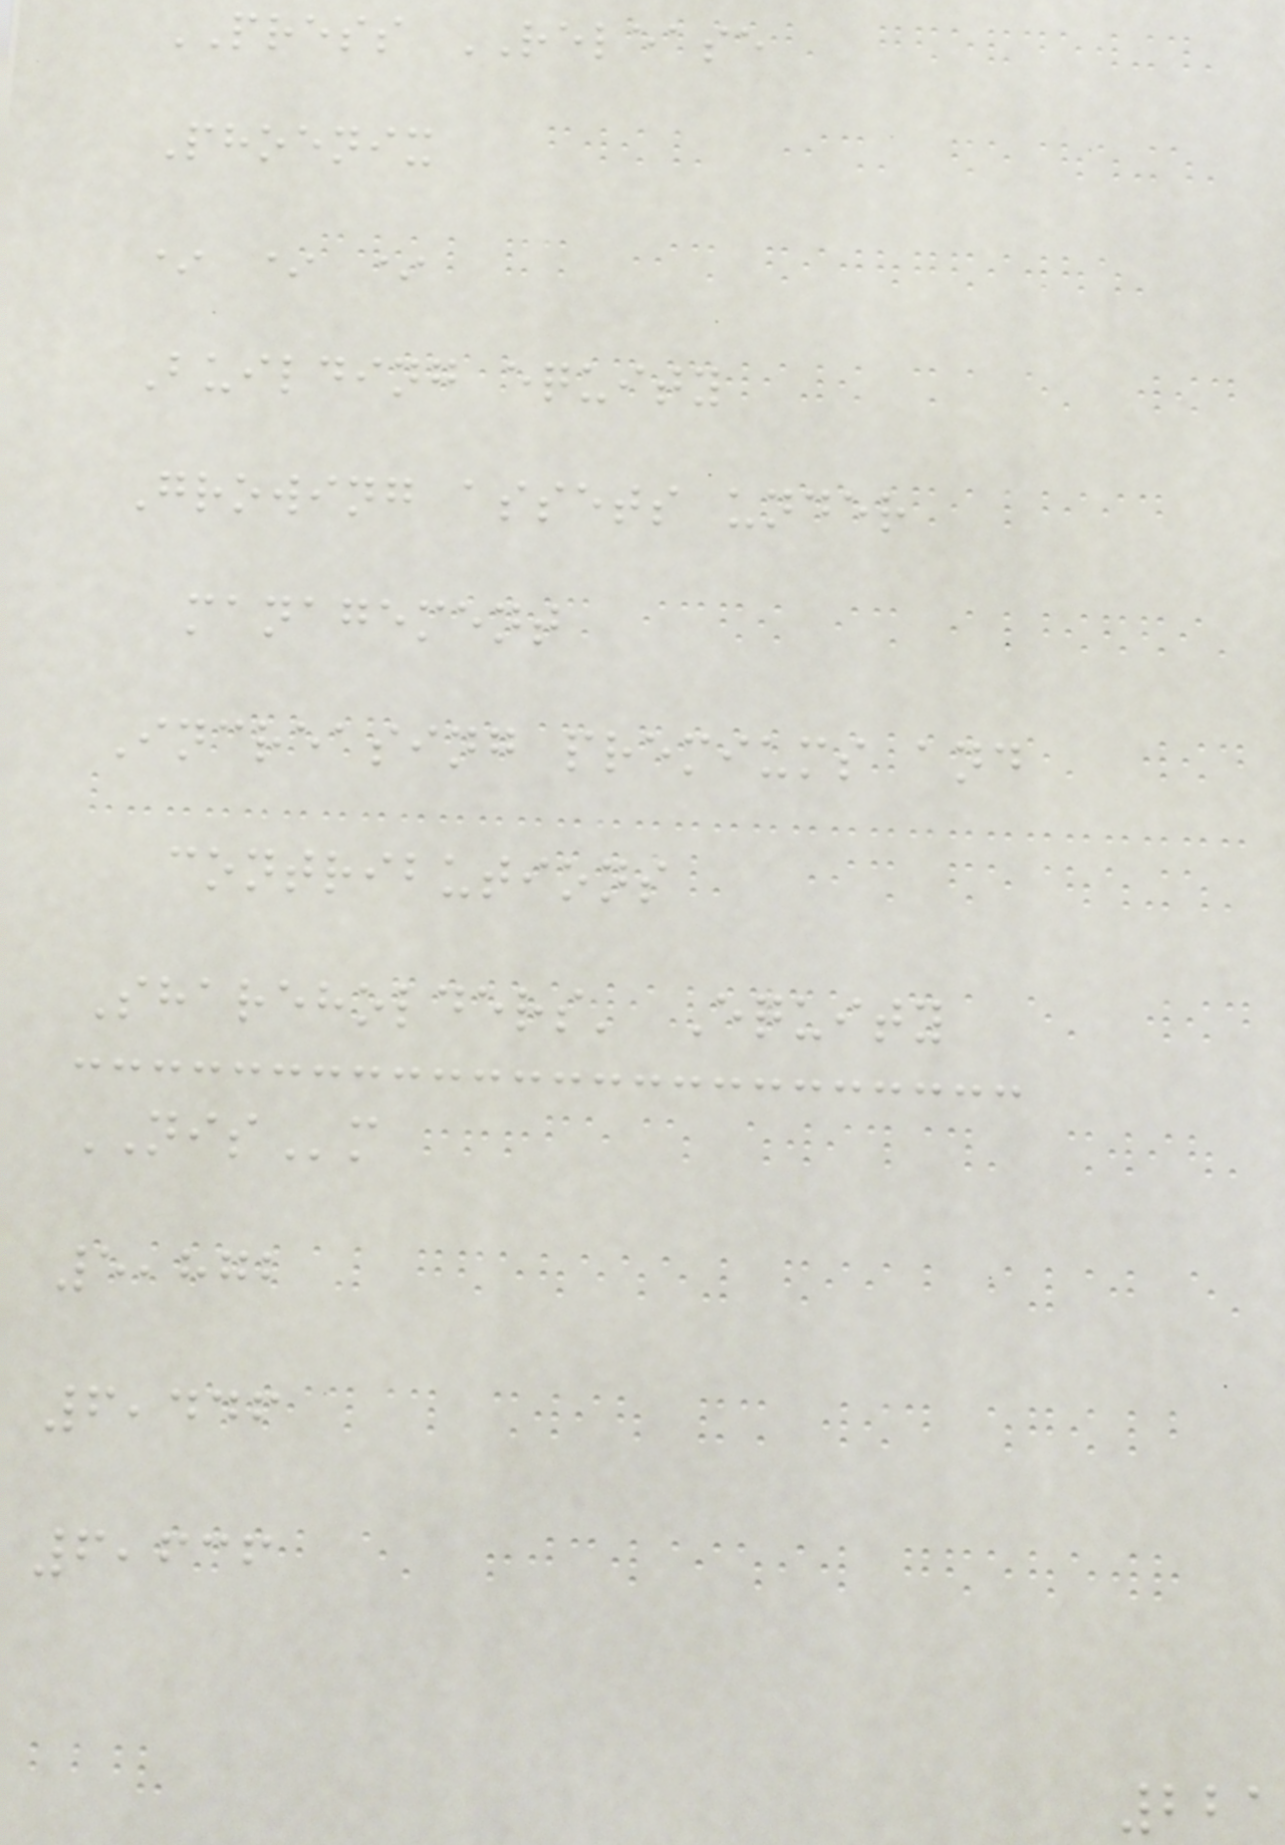PRESS RELEASE
Phoenix
* * *
Building equity
Growing assets under
management
Increasing premiums and
contributions
Shareholders' Equity
NISm
5,872
6,446
6,636
221
